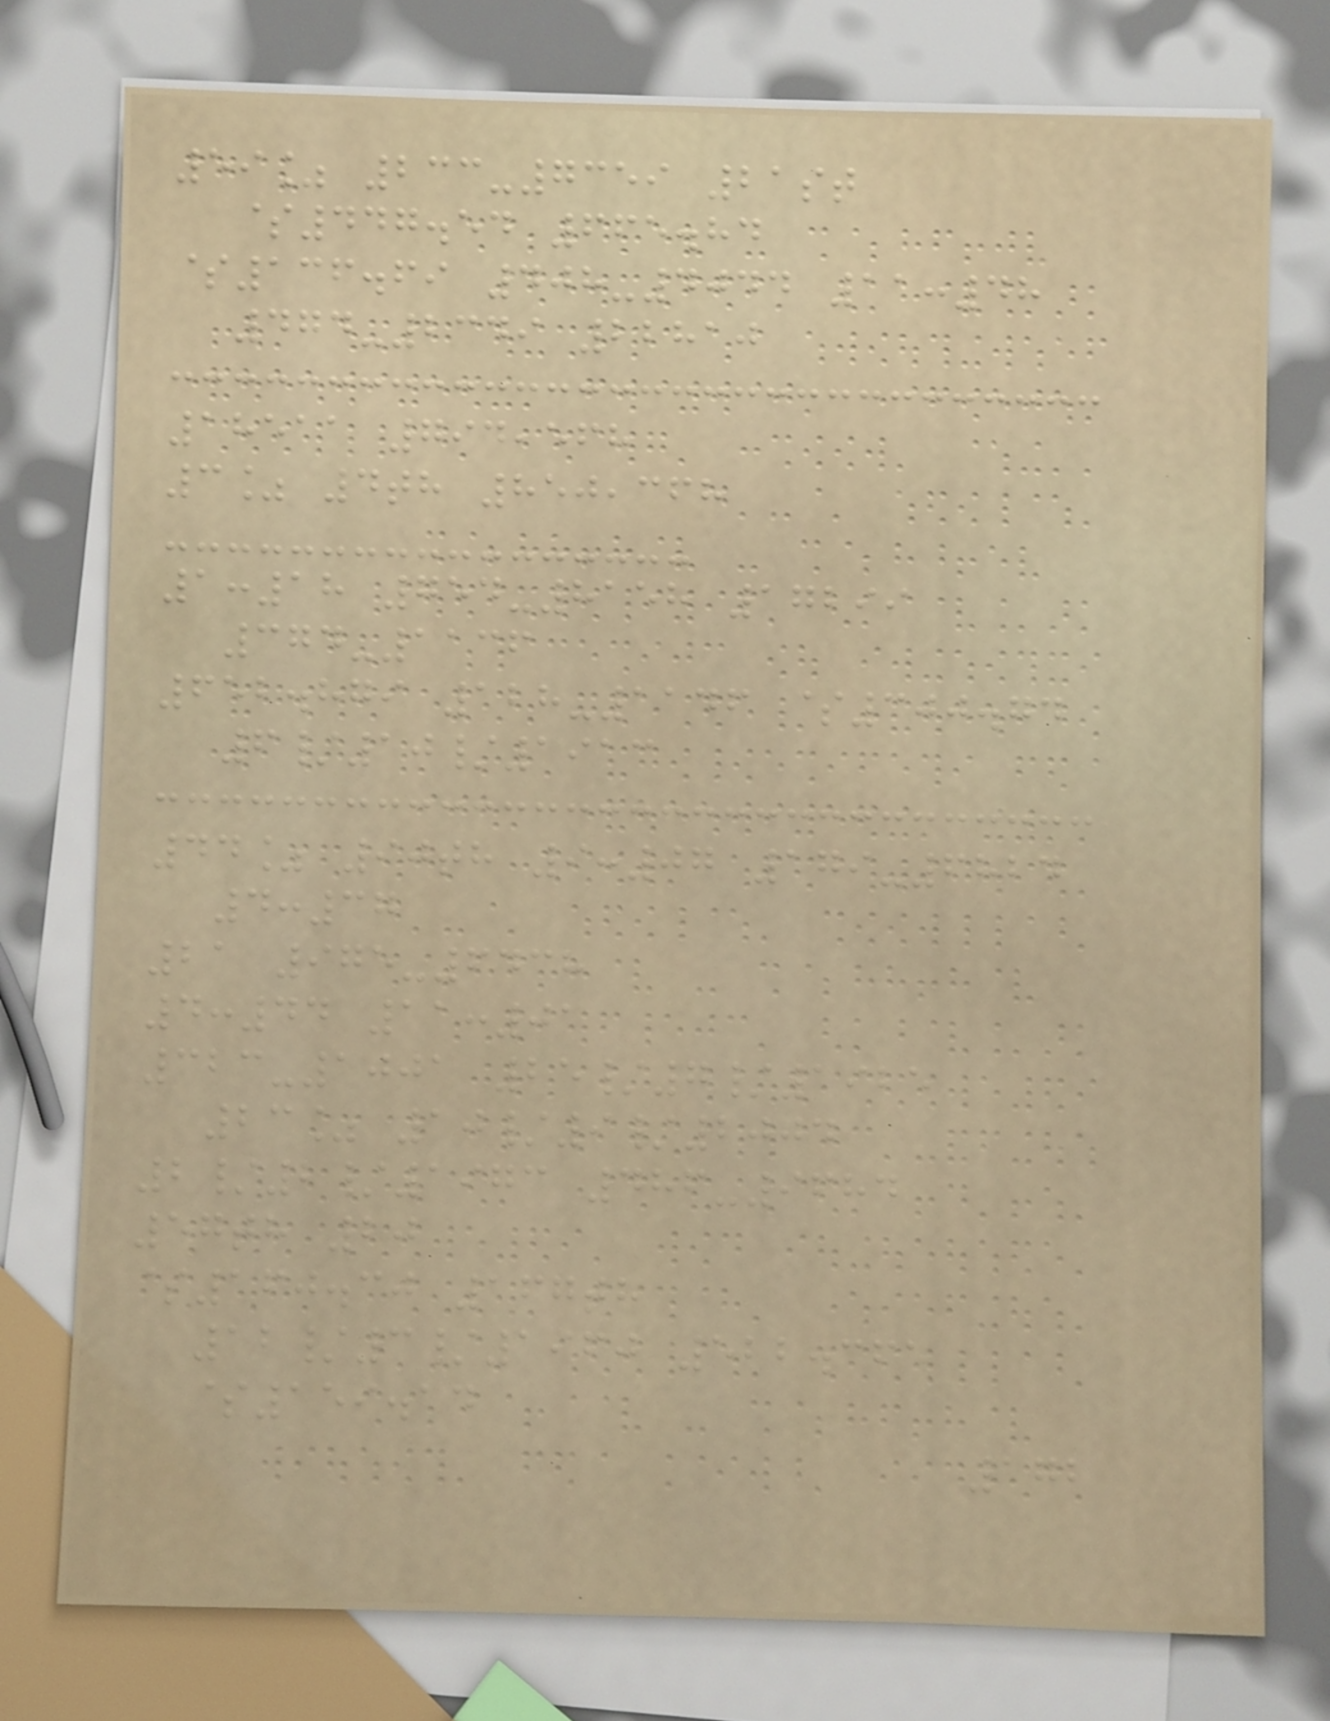59% 233-7359 21st
$447.54 665.84
$136.69 408-4044 11:48
474-2349 22810
18511 794,568
3% 4th 850,368
1:18 754-8158 17299
374-1136
652.879 128-1146 $300.74
6/10/1913
44% 90th 9:07 179-6824
4:37
21 975-6438
4:44 11:01
323-1001 25/7/1925
23% 10/9/2004
2/2/1973 486-9684
57th 20
$160.30 167th
12/3/1960 522.365
$159.14
172
